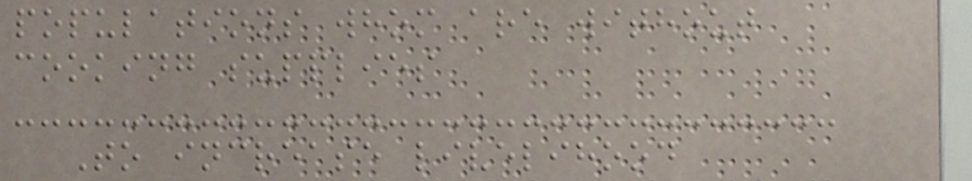populations whom are without
cooking supplies
To increase livelihood
